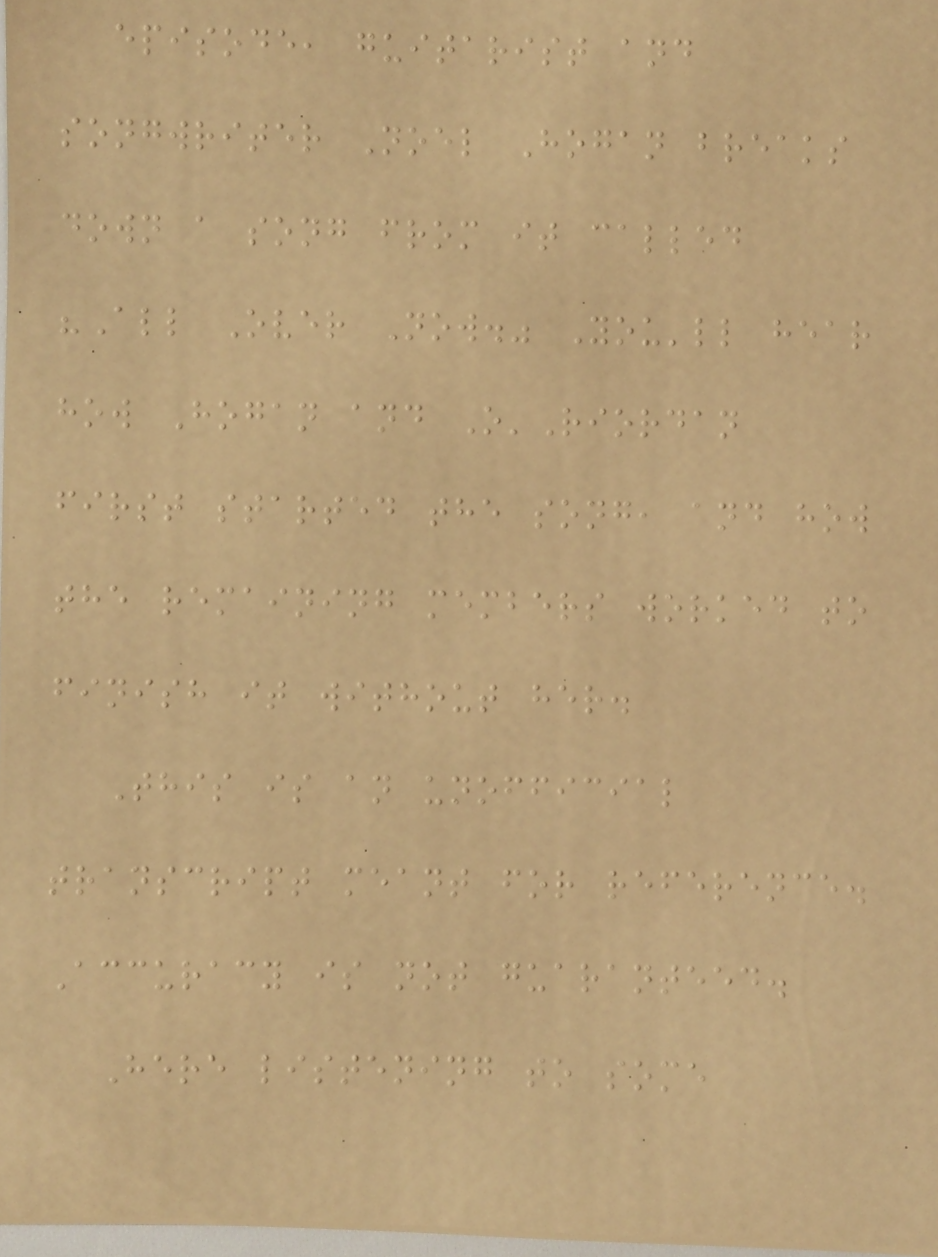episode, guitarist and
songwriter Noel Hogan breaks
down a song from it called
"All Over Now." You'll hear
how Hogan and O'Riordan
first started the song, and how
the remaining members worked to
finish it without her.
This is an unofficial
transcript meant for reference.
Accuracy is not guaranteed.
Here listening to some
